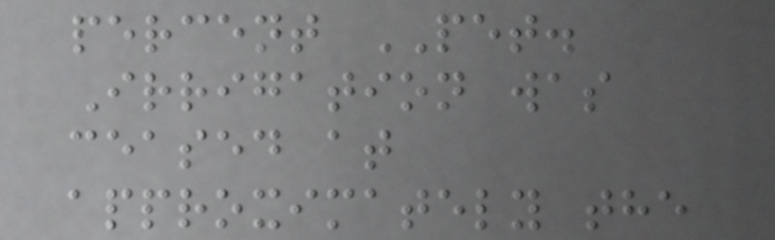percent PET.
Irrigation was
ceased at
approximately the
